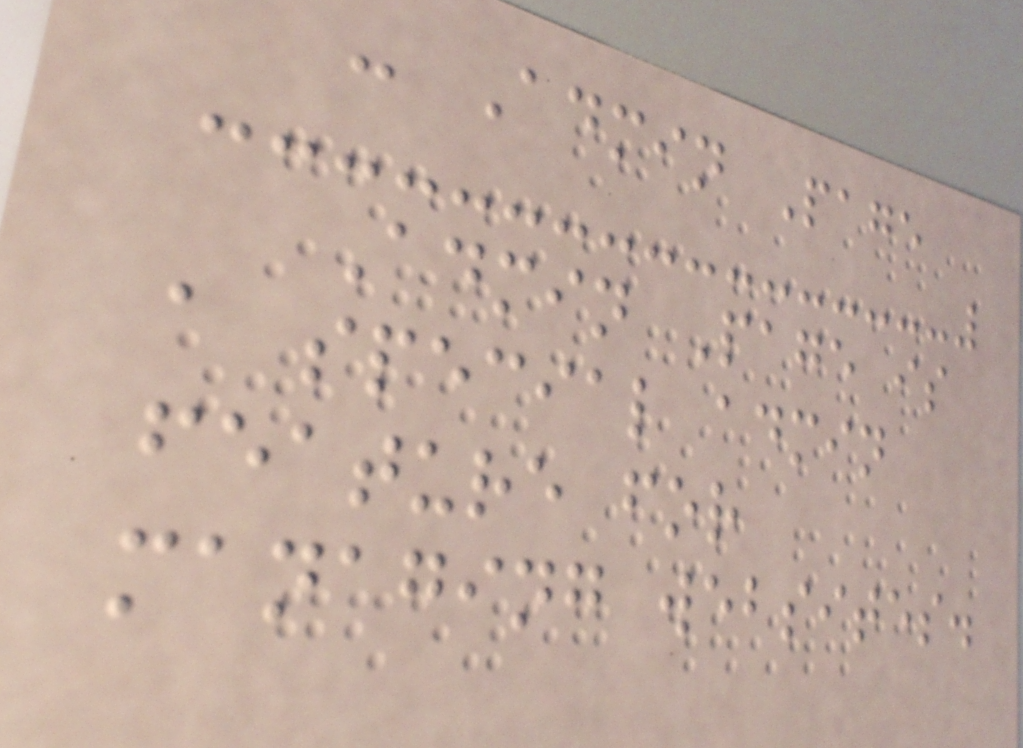- Admin Page
Admin Page is
a special admin
feature for
managing websites.
